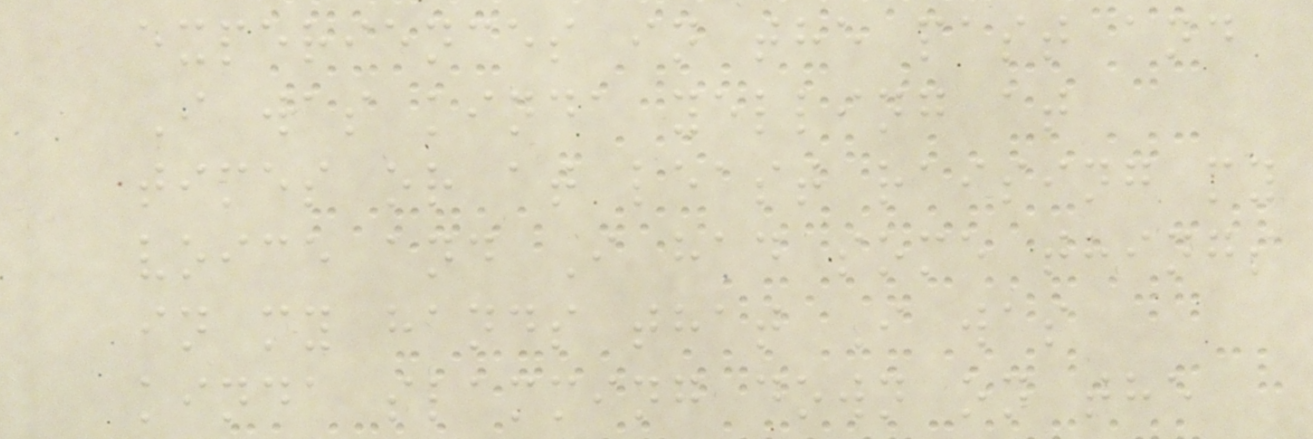experiences in the past and
I was kinda yelling at
times or at least raising my
voice and I had some things
in my hands that I was
kinda slamming down on the
